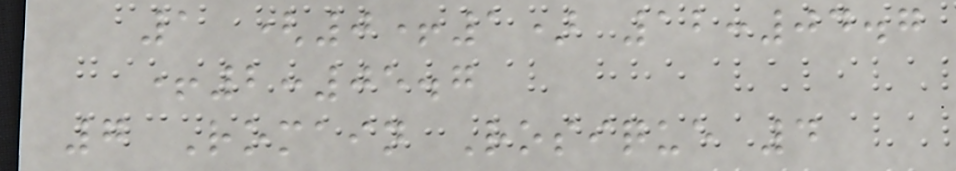1 (0+1) 12:04.7
+2:05.7
7 Romain Rosique 4
